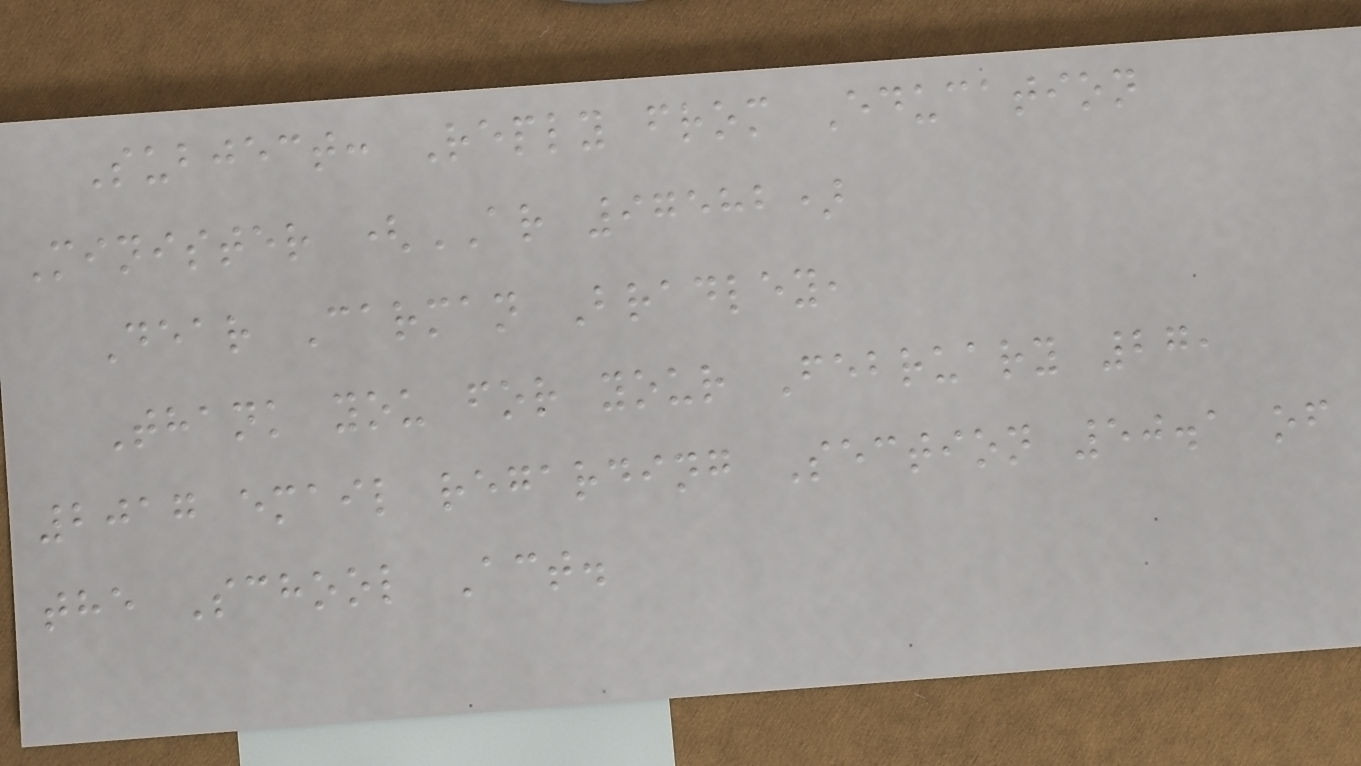Subject: Reply from Education
Minister (AR 97582)
Dear Carman Bradley,
Thank you for your February 27,
2017 email regarding Section 50.1 of
the School Act.
